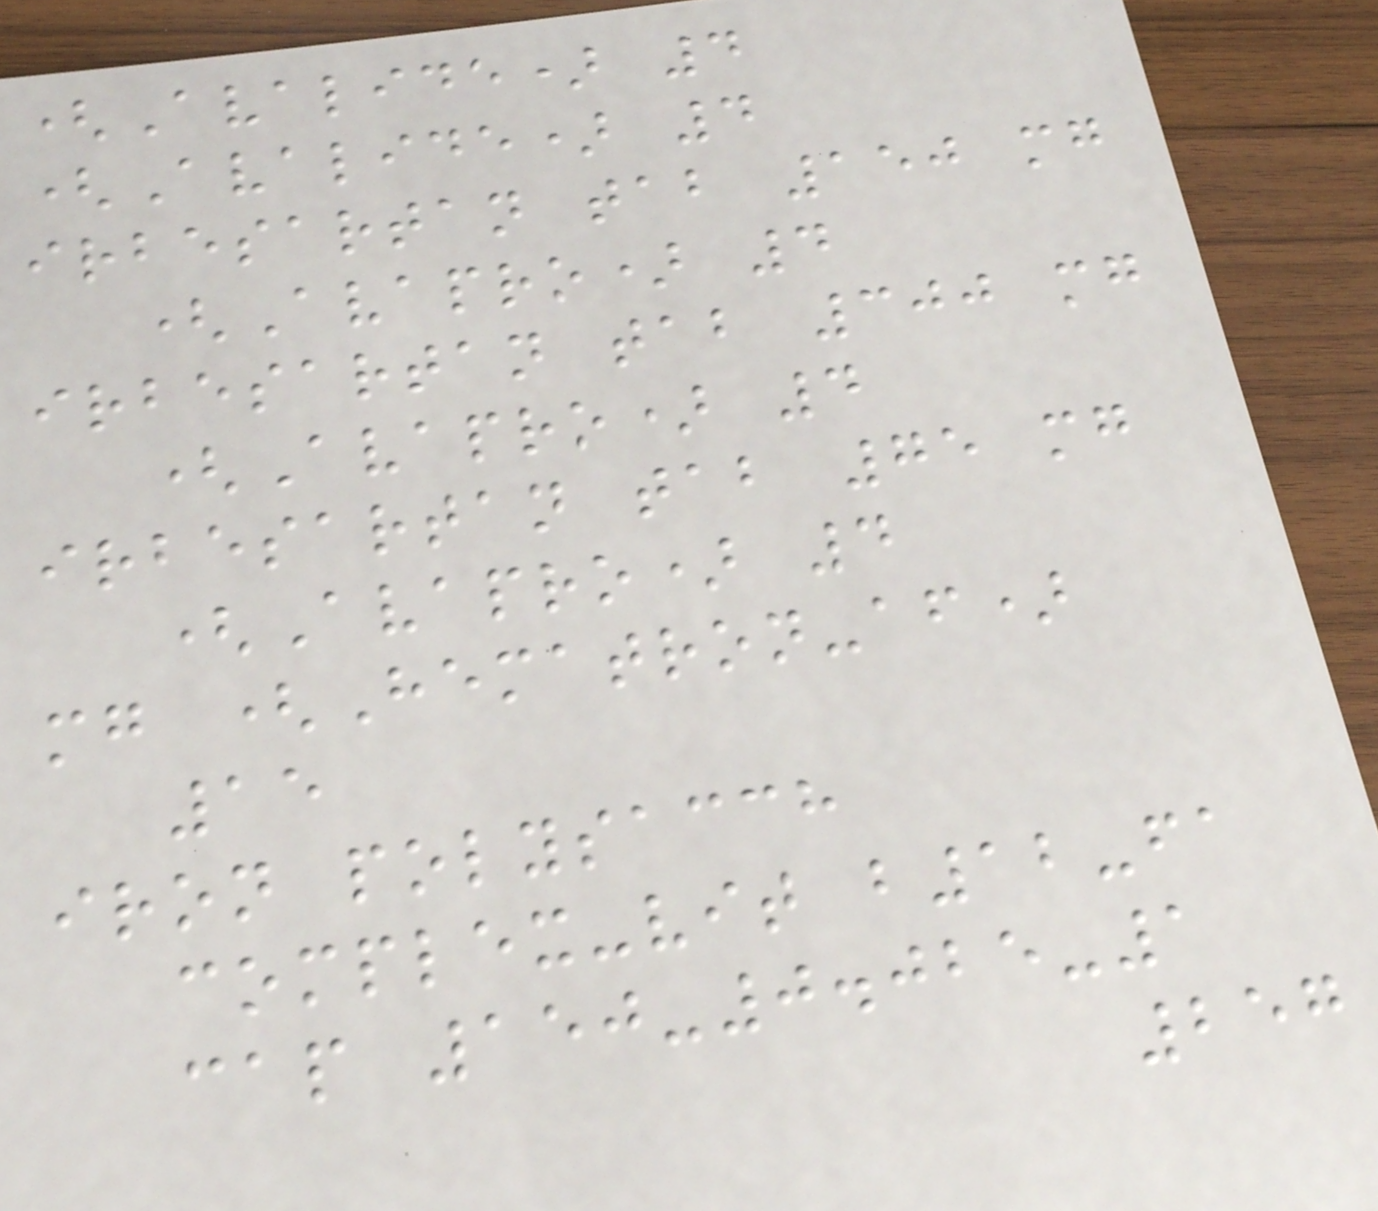(Avalide) 4
(Avalide) 4
irbesartan tab 150 mg
(Avapro) 4
irbesartan tab 300 mg
(Avapro) 4
irbesartan tab 75 mg
(Avapro) 4
mg (Hematron-af)
15
iron polysacch
complex-vit b12-fa
cap 150-0.025-1
257
